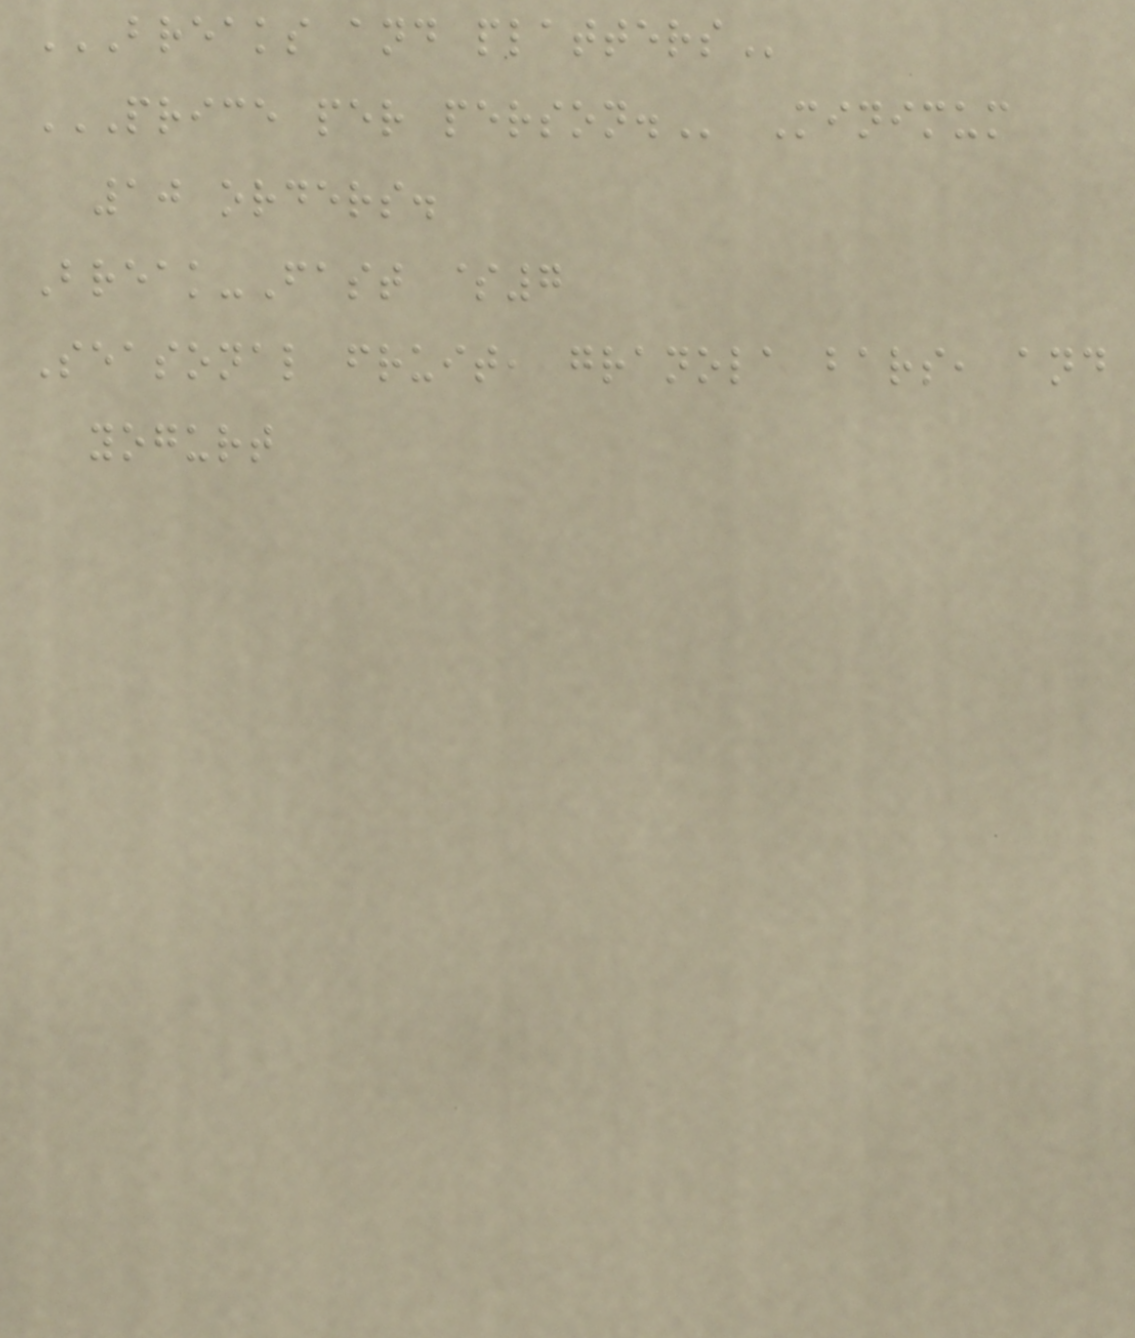BREAKS AND PLATTERS
PRICE PER PERSON. Minimum
10 orders.
Break-Fast $7
Seasonal fruit, granola bars, and
yogurt
